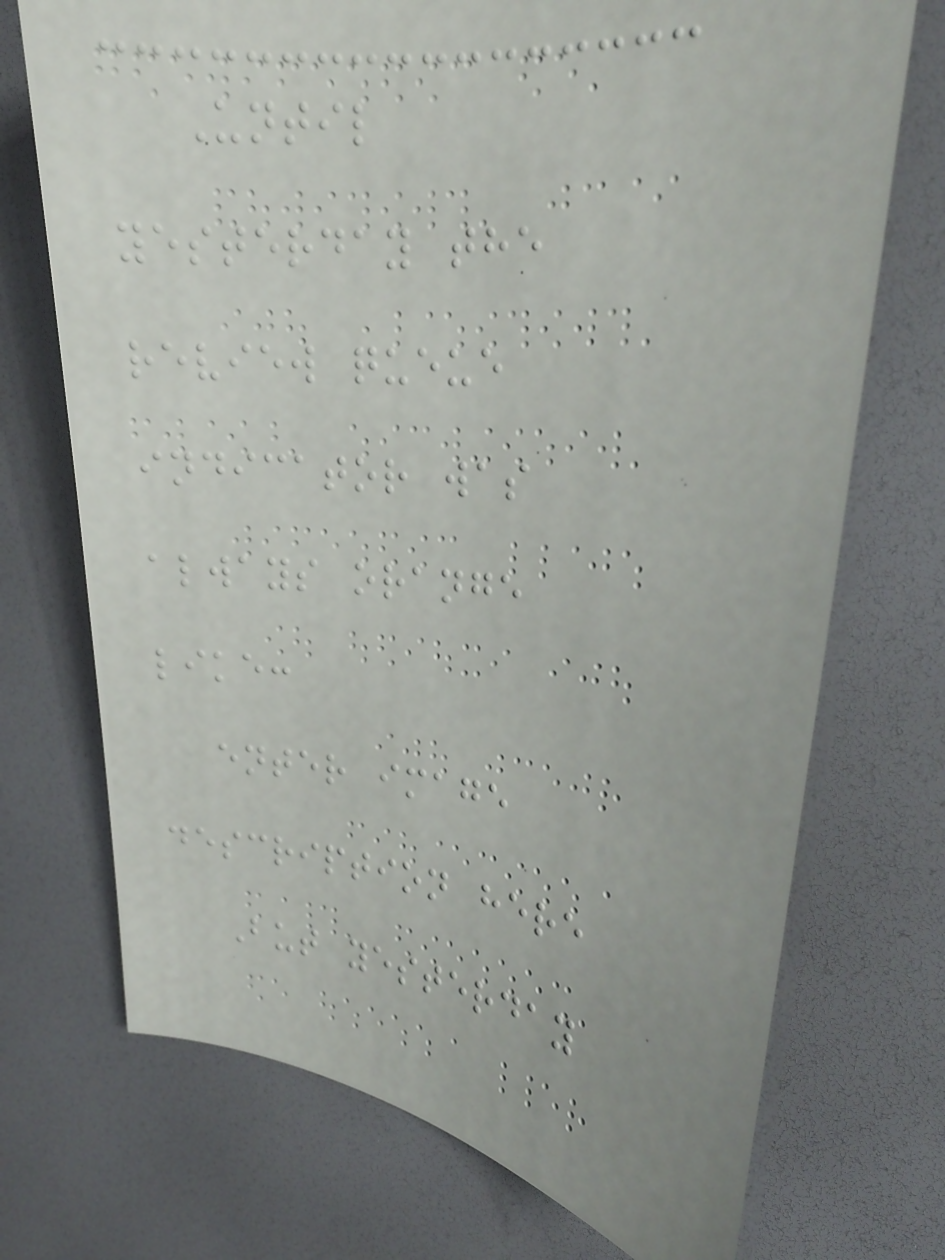Until
yesterday the
review queue
indicator was
always orange
like:
enter image
description here
But yesterday
